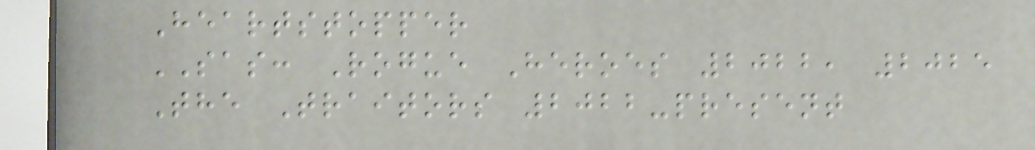Heartstopper
SAS: Rogue Heroes 2022, 2025
The Traitors 2022-present
